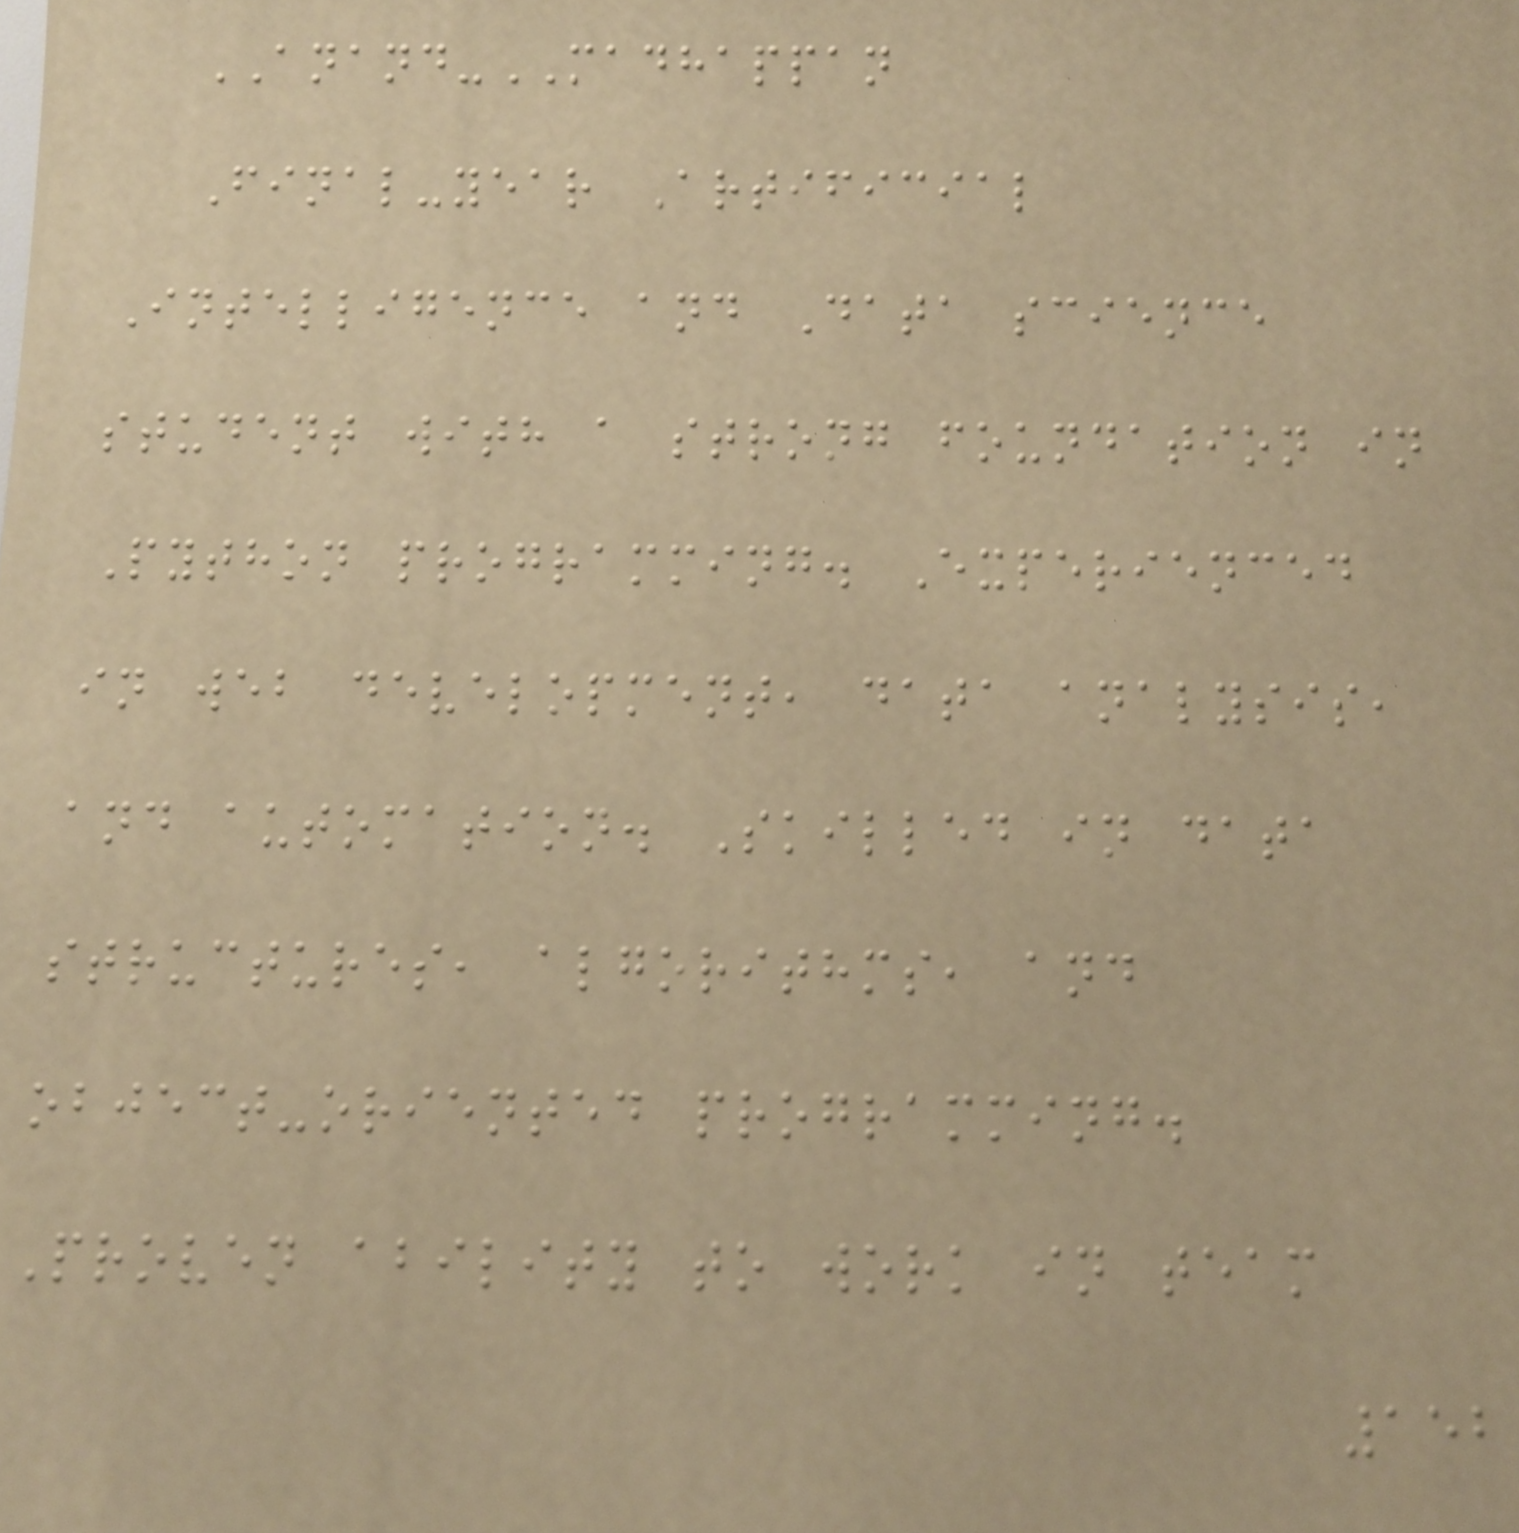ANAND-MADHAPPAN
Final-year Artificial
Intelligence and Data science
student with a strong foundation in
Python programming. Experienced
in web development, data analysis,
and automation. Skilled in data
structures, algorithms, and
object-oriented programming.
Proven ability to work in team
152
